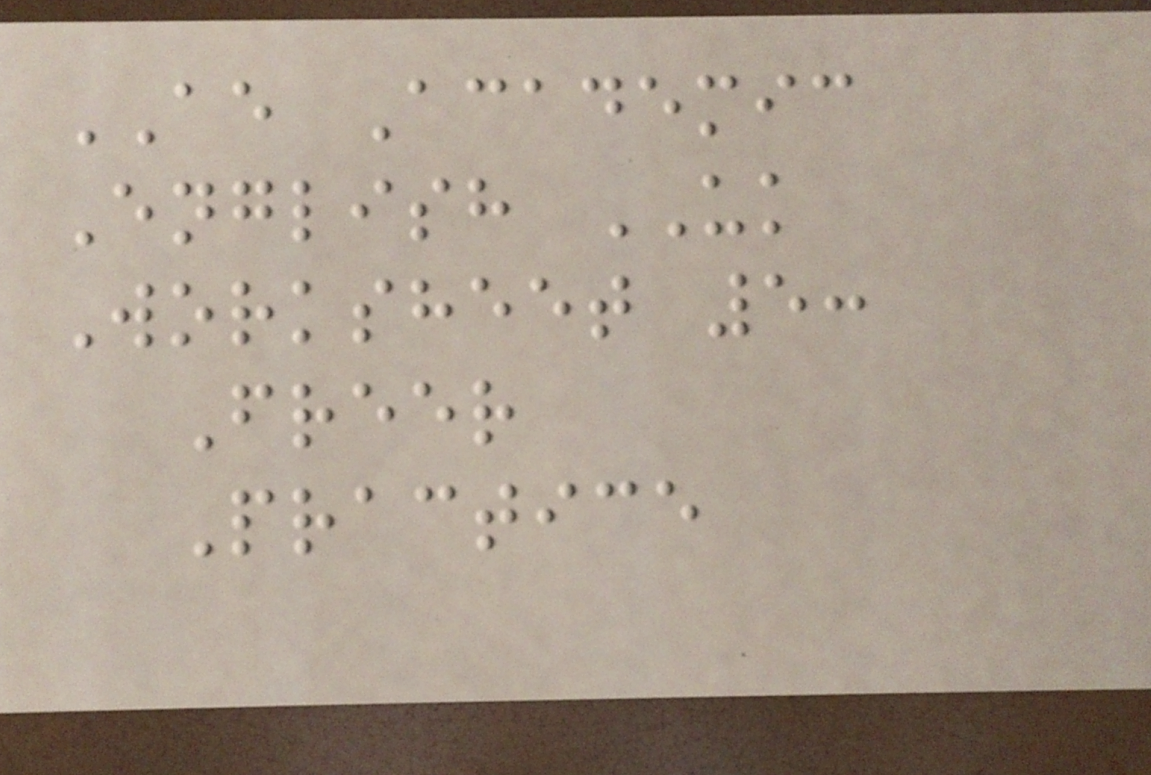AE Academic
English UK
Worksheet 5:
Freer
Practice
